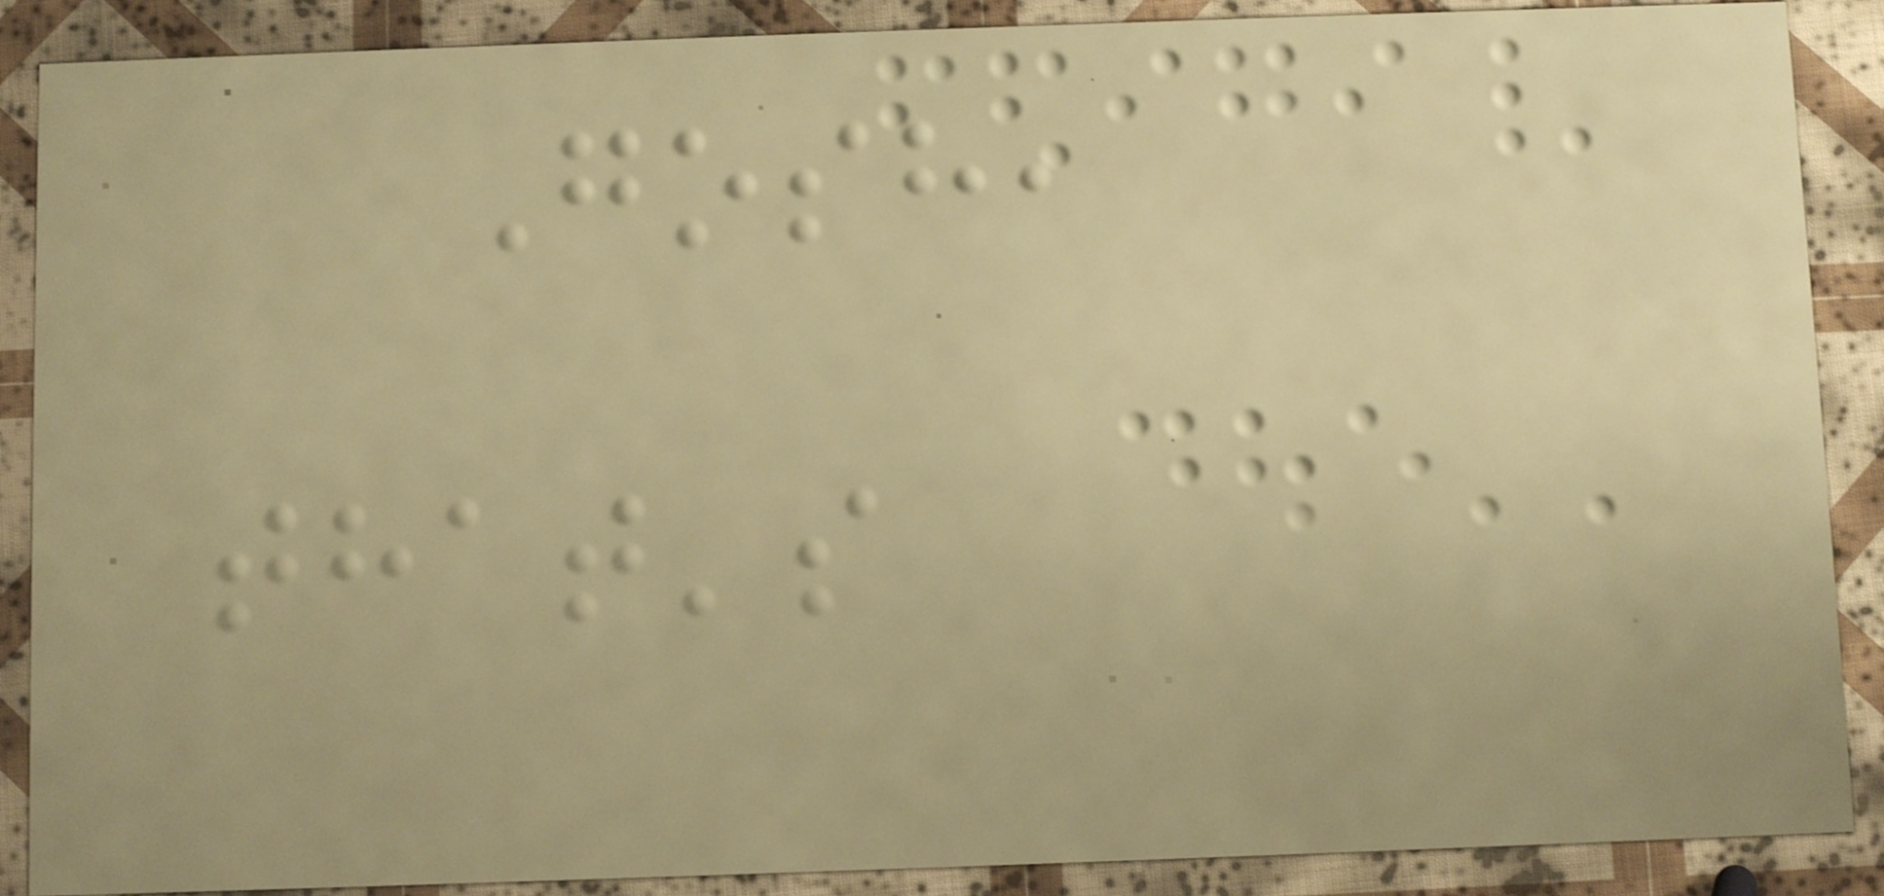Gosh,
that's
